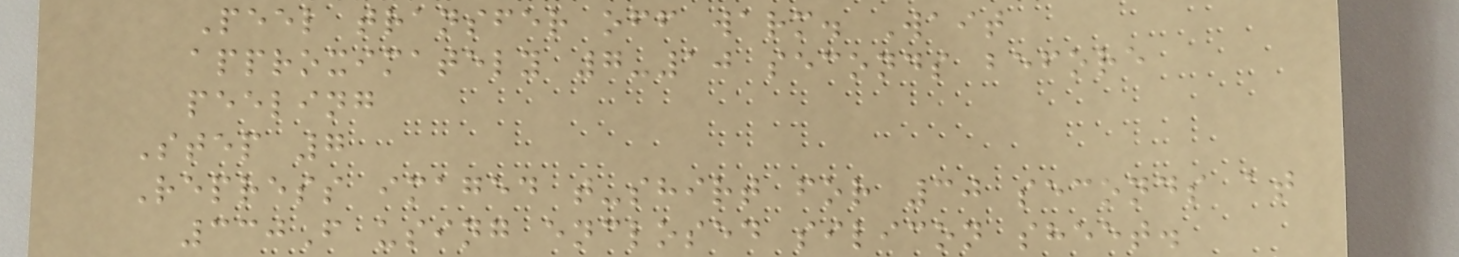Peel transfer off warm. Wait
approximately 7-10 seconds before
peeling
Step 7
Repress imaged t-shirt for 30 seconds at
330F using enclosed silicon sheet.
